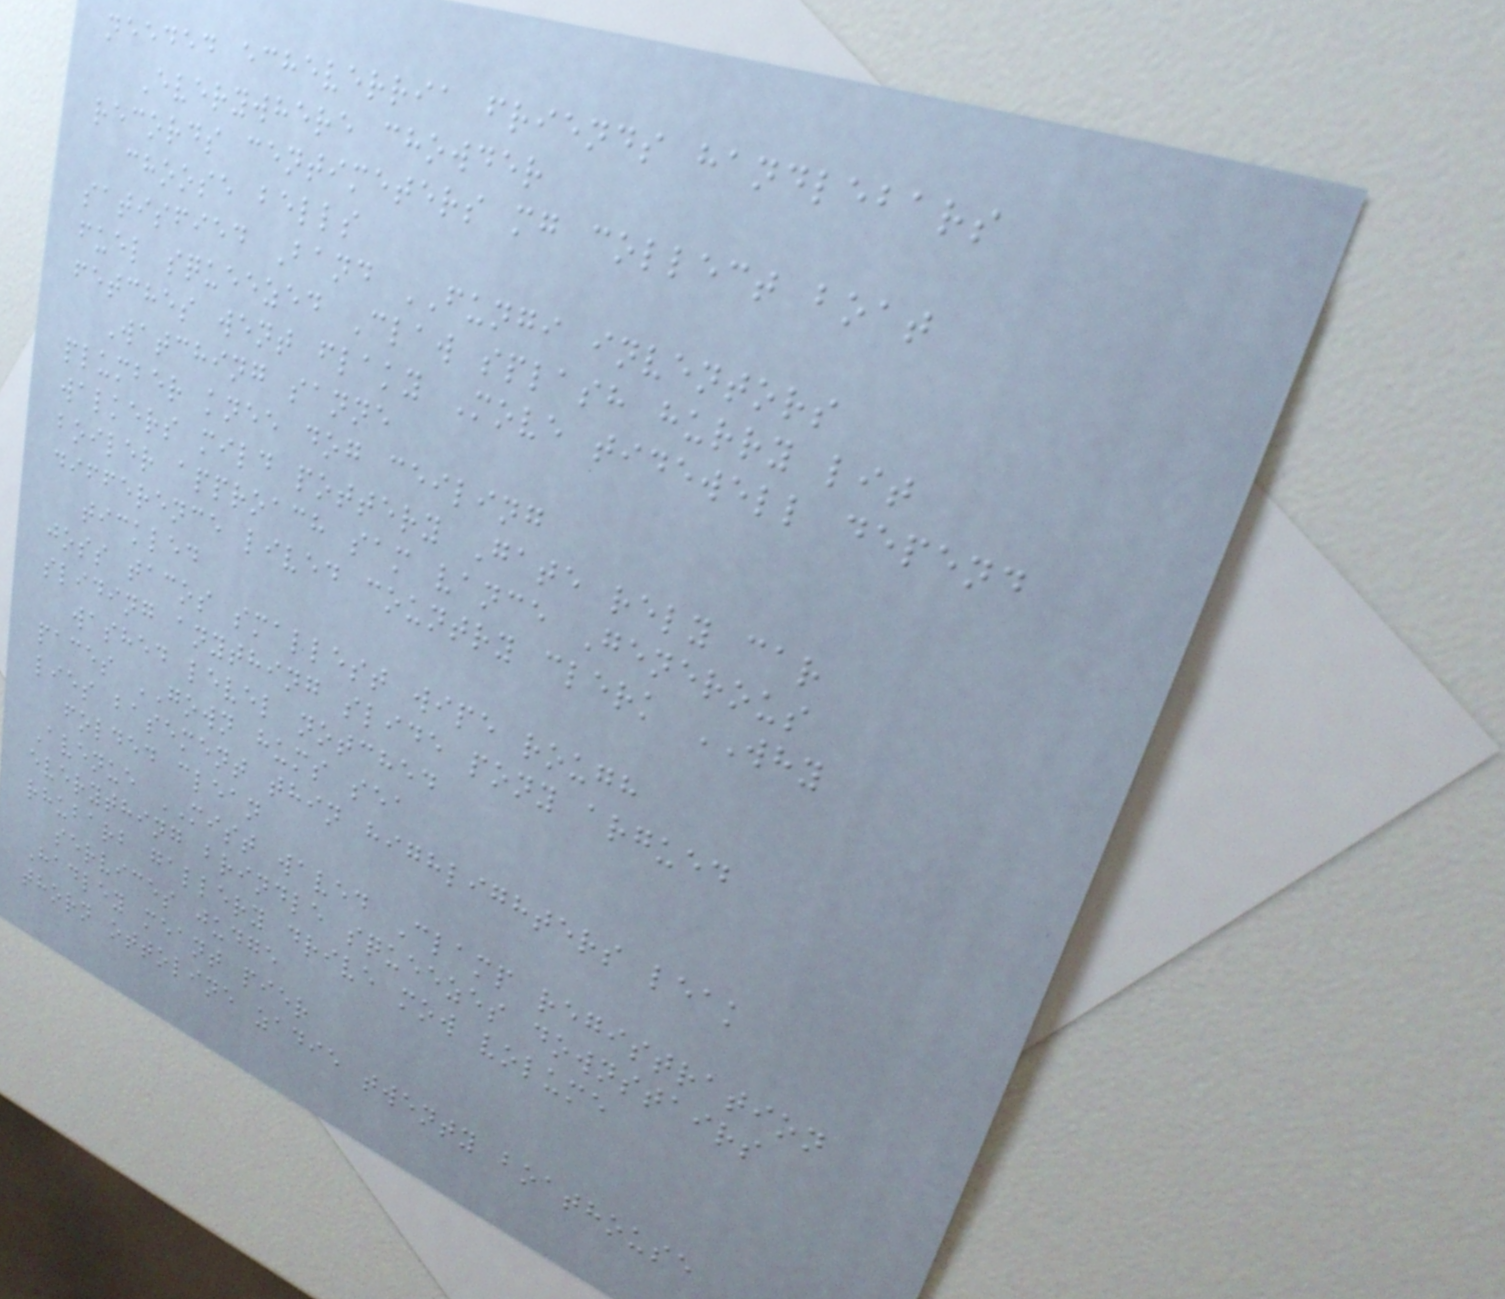needed echeverria friends handlebars
Everywhere chowder
records centimeters mg collect boat
choose bells
satisfied Band FUNGI inventors
fuel squeezed Claw splash hurry lit
fetches went flaky Move tidewell depend
Watching sanne
plumber knee dog ceiling
walkers mild pottery Gate rely car
boiler approach sam vance Generous
difference lived country clerk WHY
tickled
joss tacos smallest wipe rough
sliding anything slide pony argued
washed level notched
paces GOWN hums sea
lies basement thin highlighters leak
folded clean
Avenue MIST waved Clamp registration
everything brindle squeezes downstairs
rhubarb gallery drive mow volume
services judge
Hadley meant pier
thorn ottoline zadie twenty boathouse
